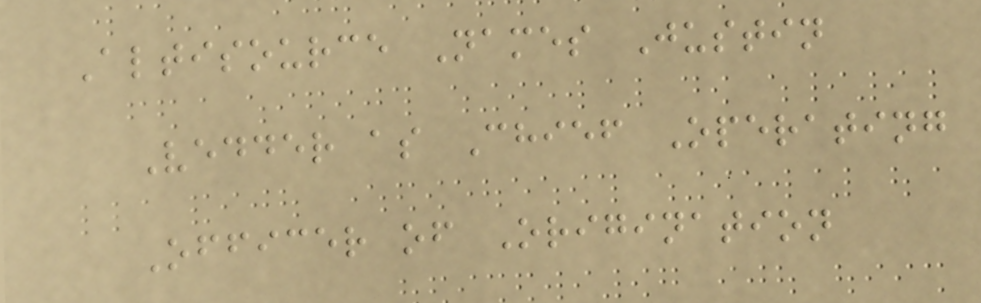Altisource Names Justin
Vedder as Chief Operating
Officer of Origination
